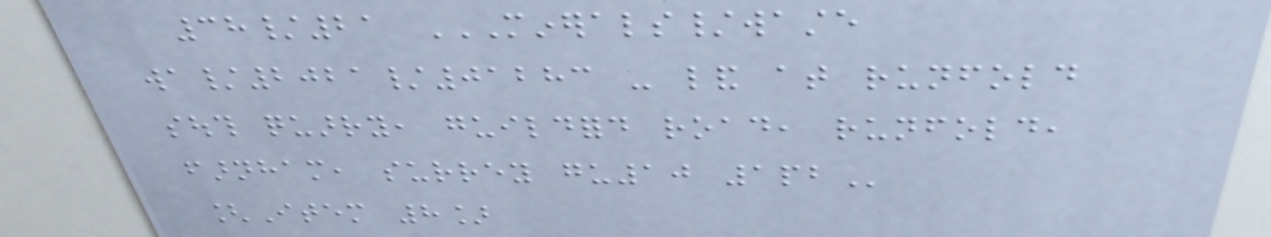38/21 MINERALS/WASTE
WA/2021/01283 - LAND AT RUNFOLD
SOUTH QUARRY, GUILDFORD ROAD, RUNFOLD,
FARNHAM, SURREY GU10 1PB
[Item 8]
